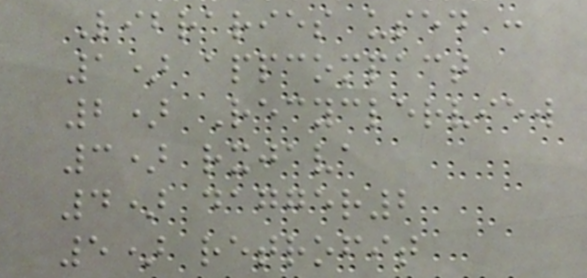Libraries used :
1) appcompact
2) Recyclerview
3) rxjava
4) dagger2
5) retrofit
